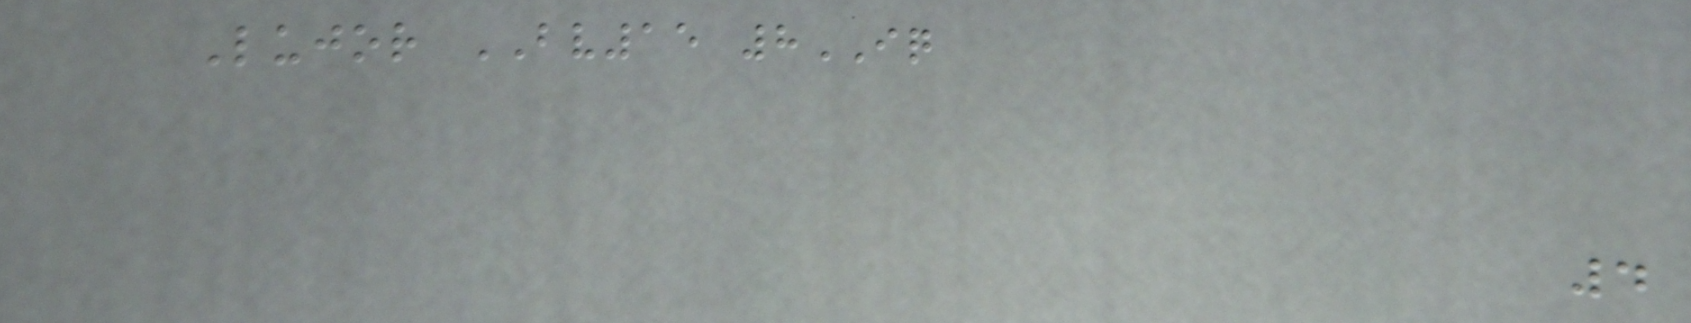Lujor BV15 8IQ
4
